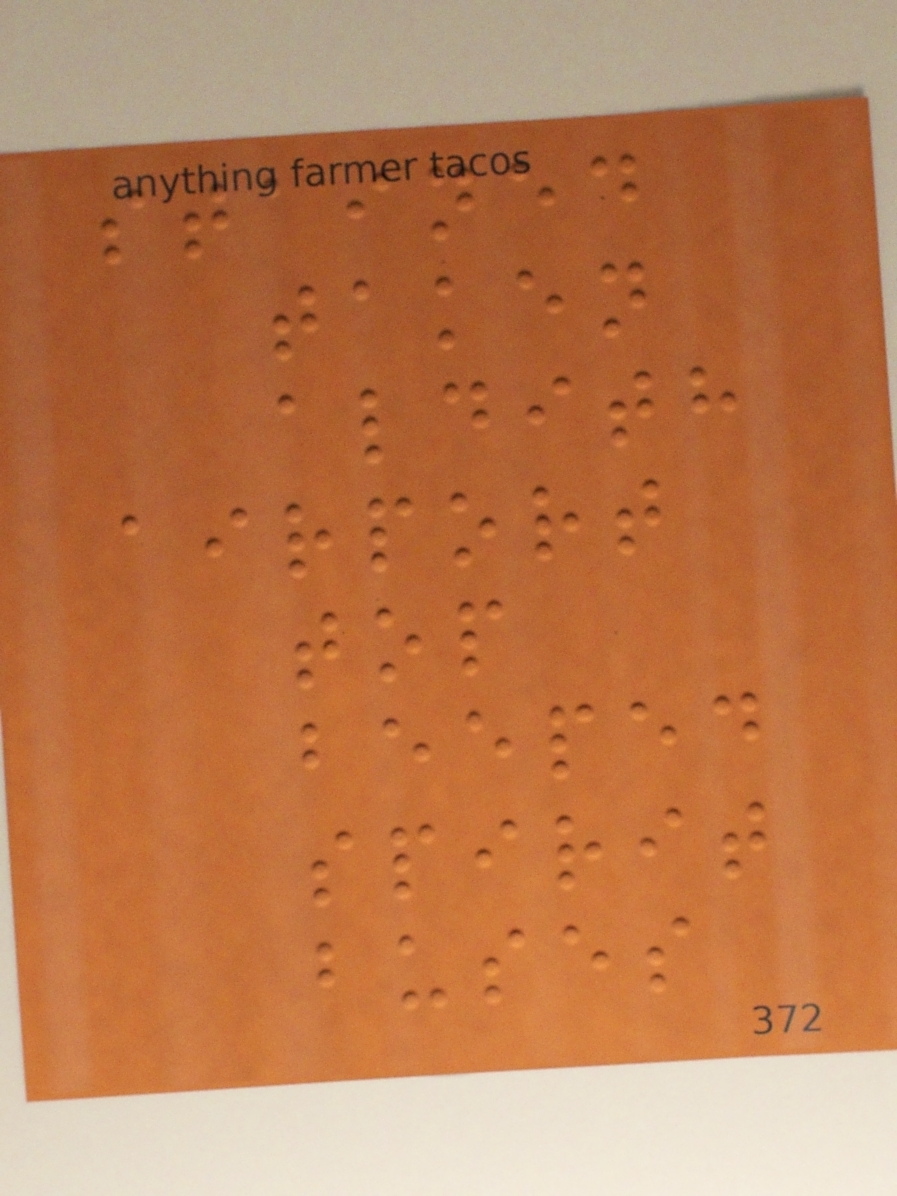stained
taken
aldith
airport
top
beeped
spirit
buses
